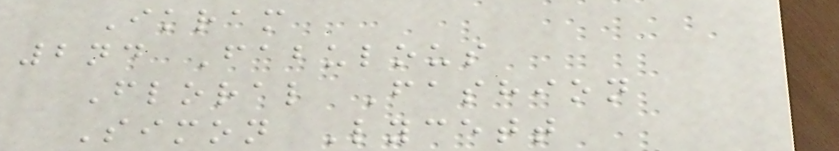Ikram
2nd Fabulous
Floral Fashion
Simon Lycett
